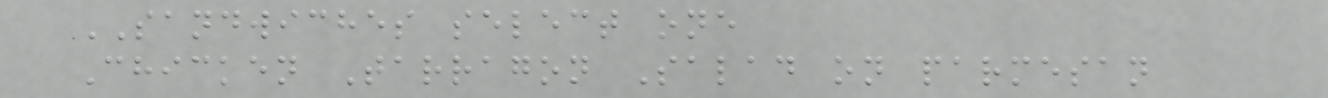SANDWICHES select one
Chicken Tarragon Salad on parmesan
